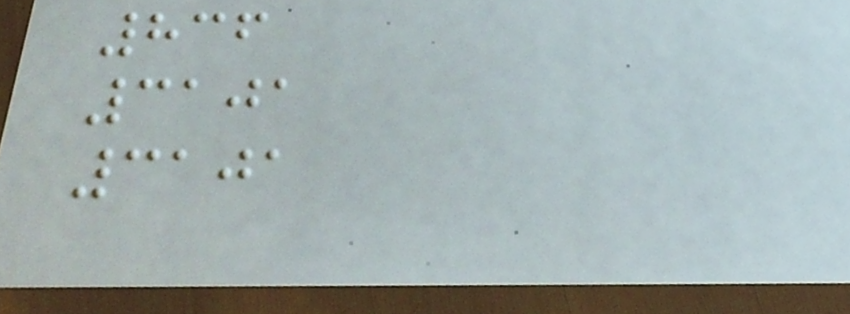836
3101
3101
